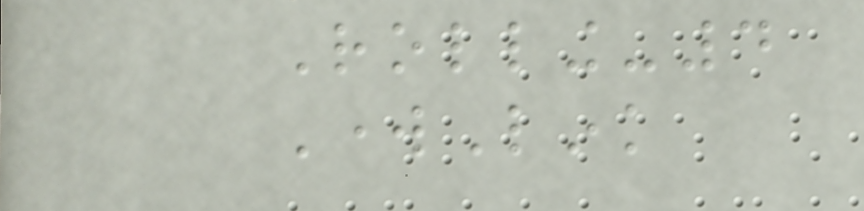Rolling-4
WorkLink
